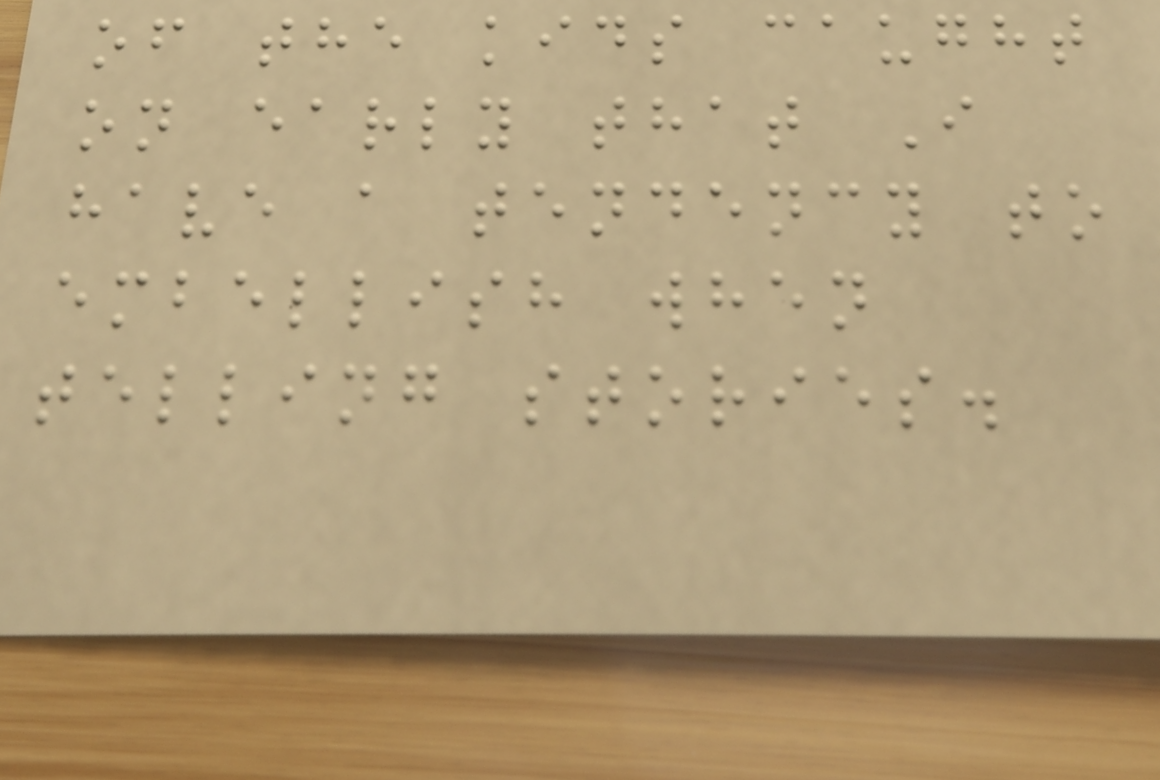of the kids caught
on early that I
have a tendency to
embellish when
telling stories.
